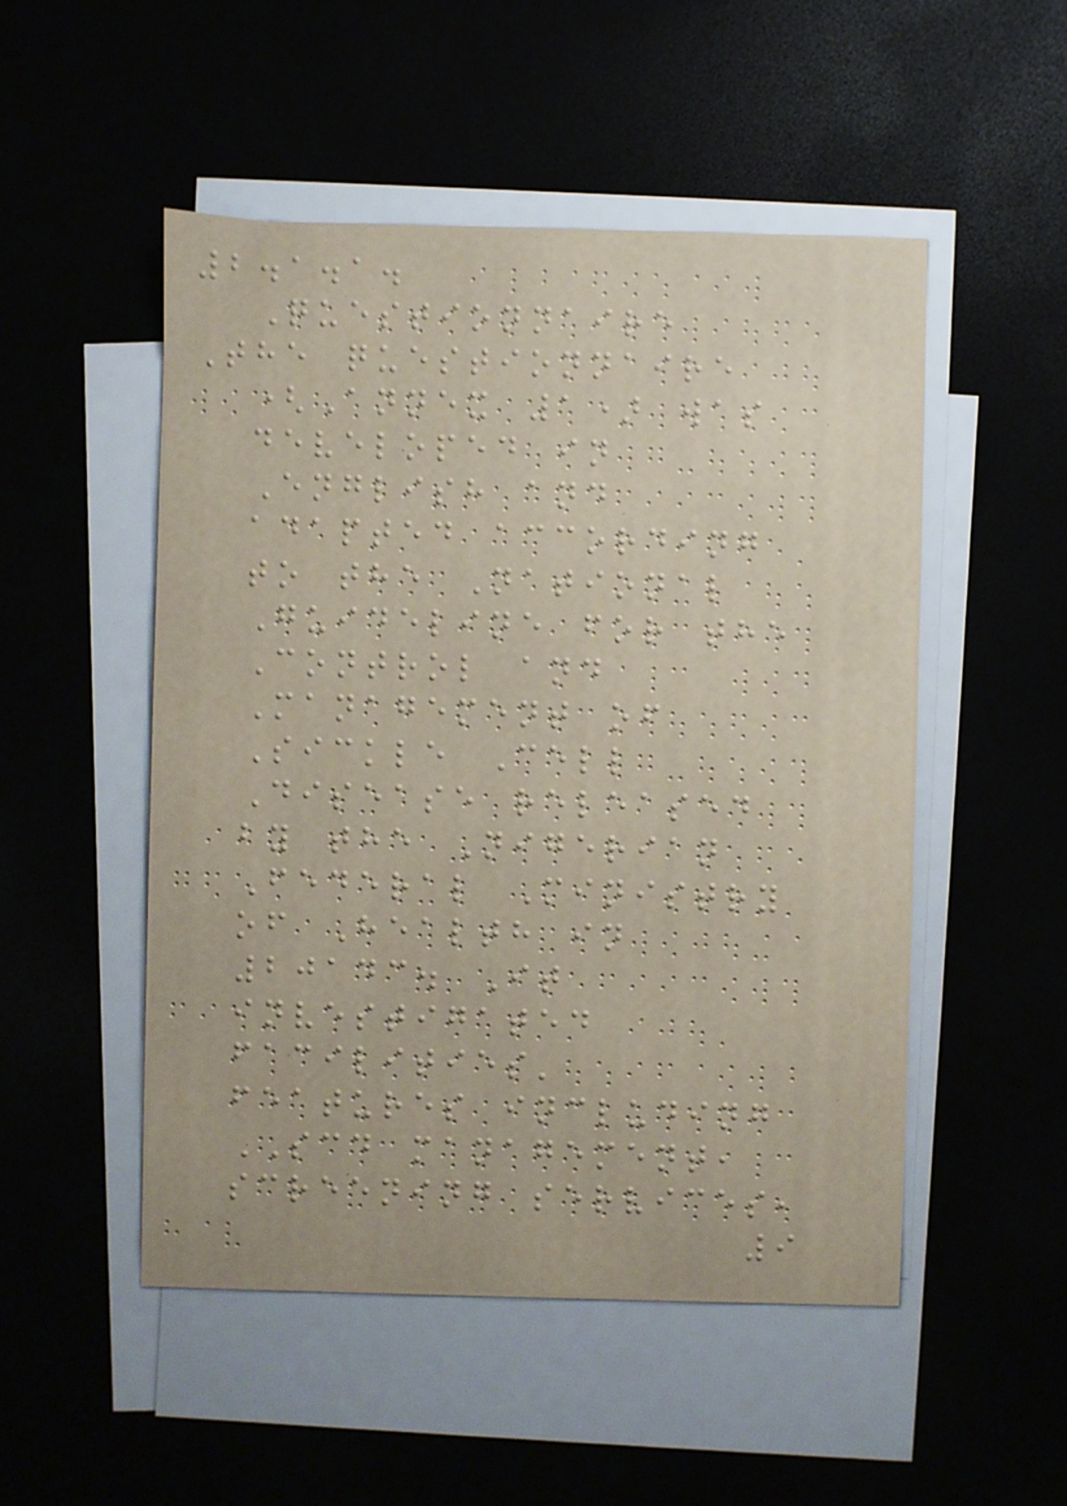2.1.1.
Questionnaire
The questionnaire
(Annex 1) was
developed in
English and
adapted according
to the National
Guideline for the
Control and
Management of
Sickle Cell
Disease released
by the Nigerian
Federal Ministry
of Health in
20143. It
investigated
facilities'
features including
SCD management,
screening services,
9
